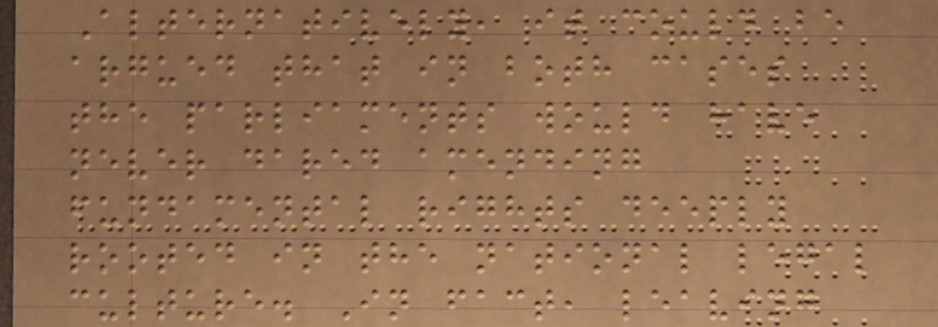Alternatively, it could be
argued that in both cases
the parliaments would have
never dared amending
fundamental rights deeply
rooted in the national legal
culture. In fact, leaving
